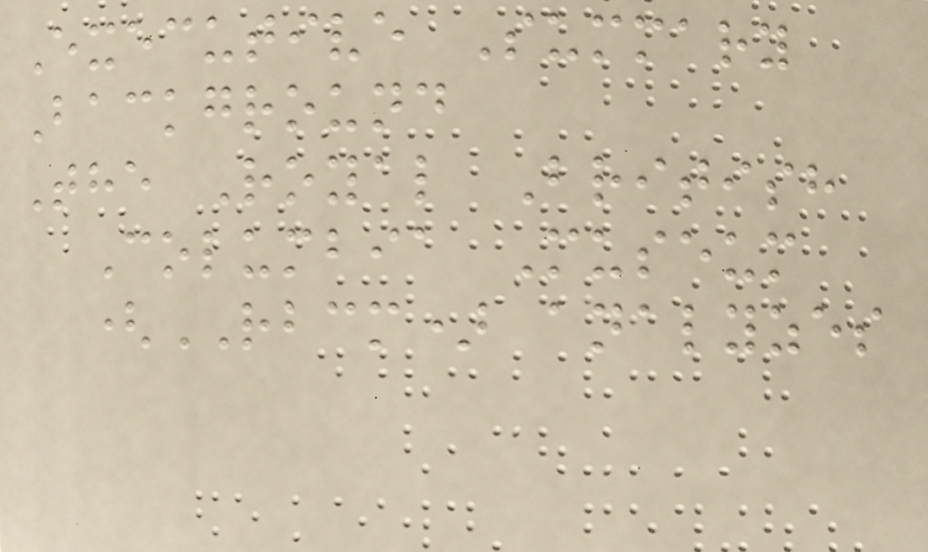Executive Summary
Background
The Royal British
Columbia Museum
(RBCM) analyzes
